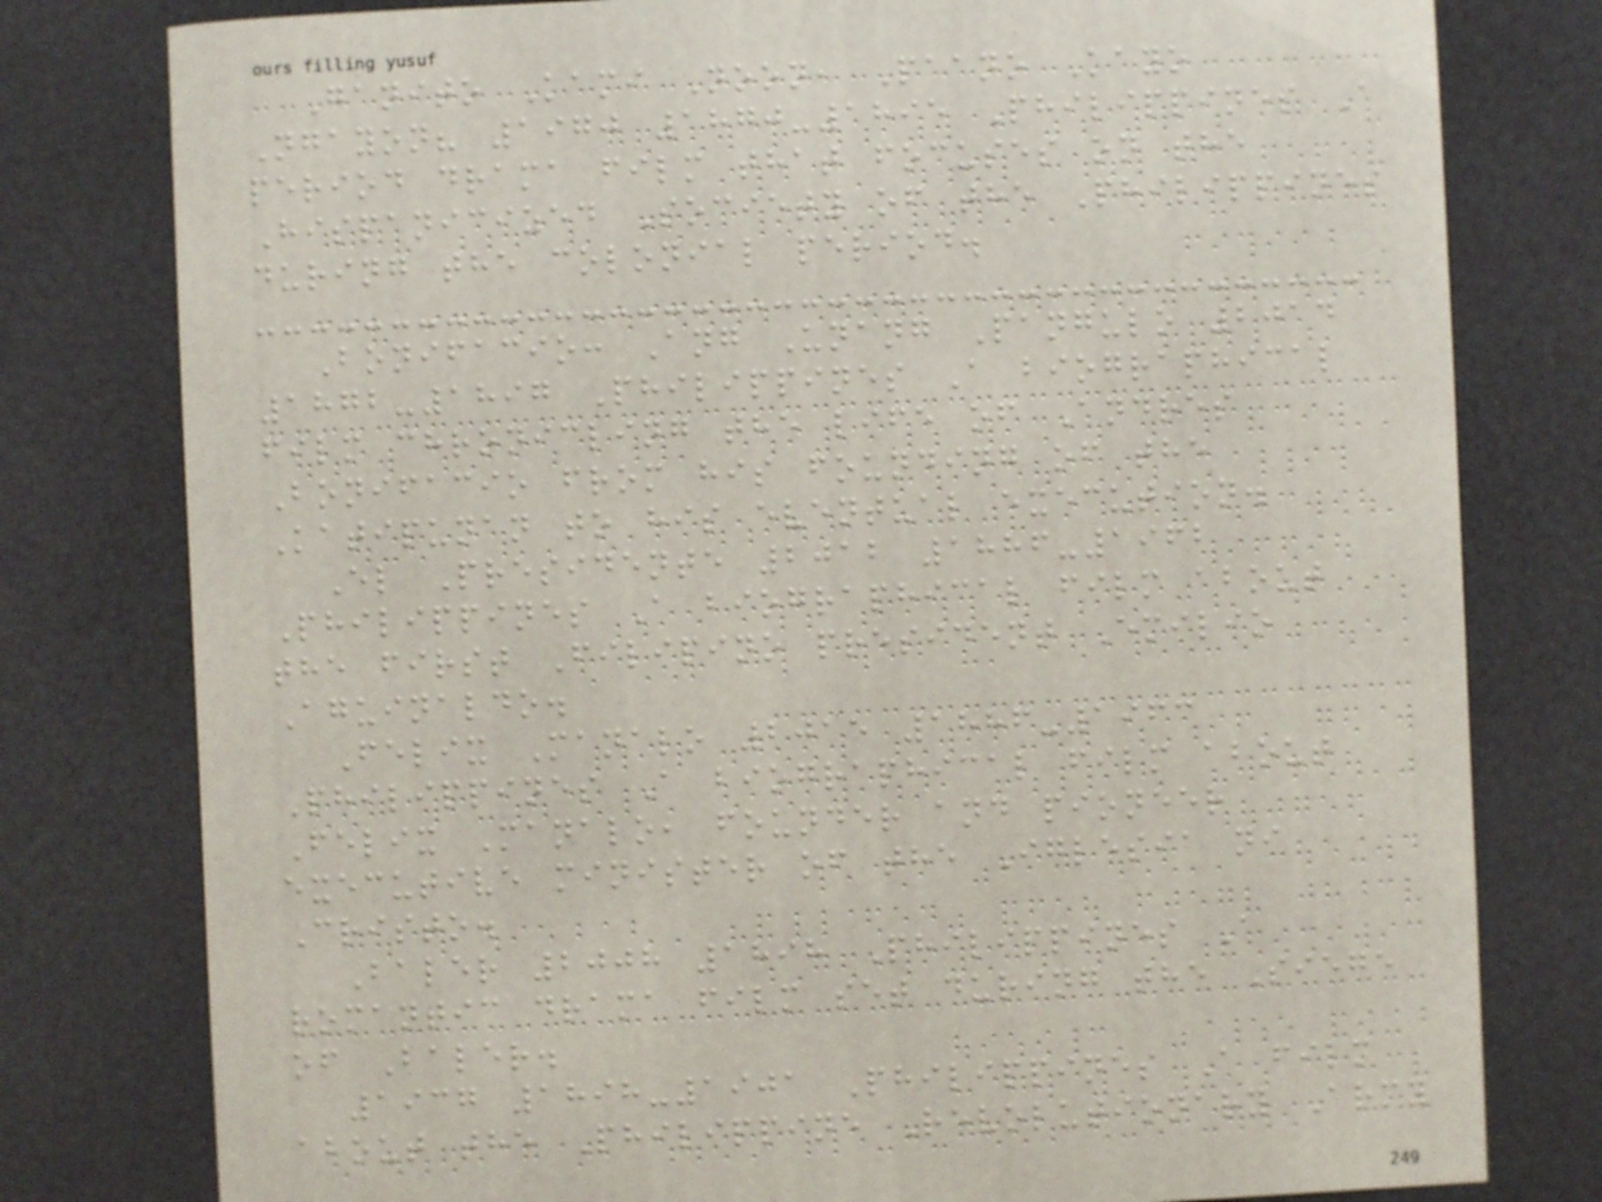Ganito Kami Noon, Paano Kayo
Ngayon? 1970 1870-1895 Philippines A
period drama film that focuses on the
Hispanicized Society of the Philippines
during the colonial period.
Bonifacio: Ang Unang Pangulo 2014
1872-1897 Philippines A biographical
film chronicling the life of Andres
Bonifacio from his founding of the
Katipunan to his eventual execution.
El Presidente 2012 1886-1962
Philippines A biographical film about
the first Filipino president Emilio
Aguinaldo.
Felix Manalo 2015 1886-1963
Philippines A biographical film about
Felix Manalo, founder and pioneer
executive minister of the Iglesia ni
Cristo.
Baler 2008 1898 Philippines A
romantic drama film set during the Siege
of Baler.
1937 1898-1901 Philippines A film
about the Philippine Revolutionary Army
